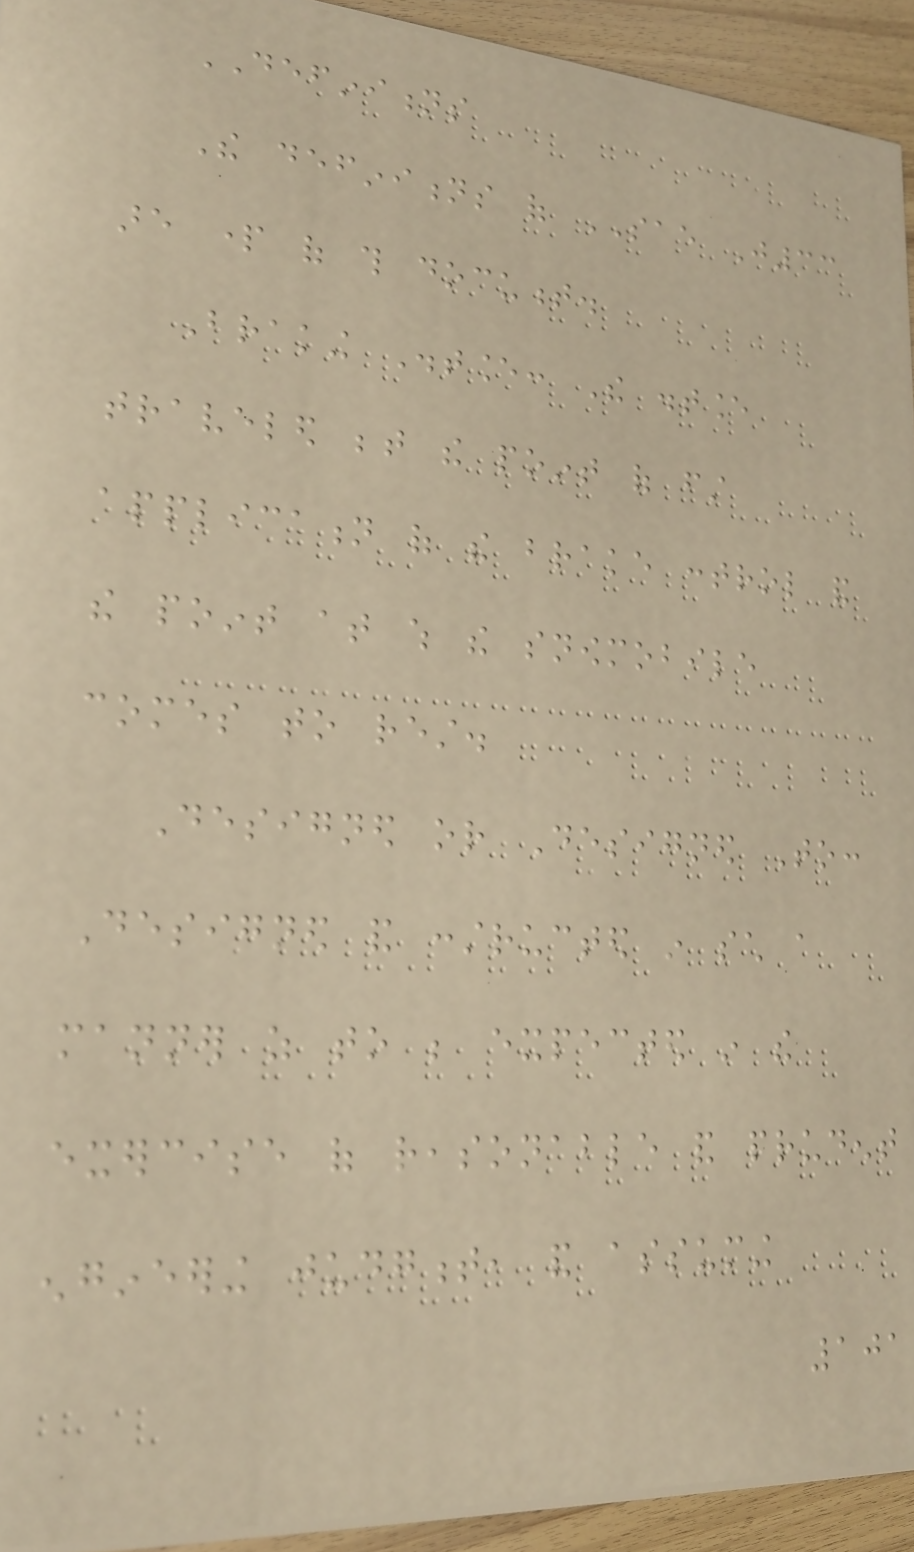DEFINITIONS
The definitions of SAE J33
are part of this document.
Braking Distance: The distance
traveled between the point of first
application of the brake control and
the point at which the snowmobile
comes to rest.
Designed or Designed To:
Designed and constructed in such a
manner as to be expected in the
exercise of reasonable and prudent
engineering judgment, and assuming
101
